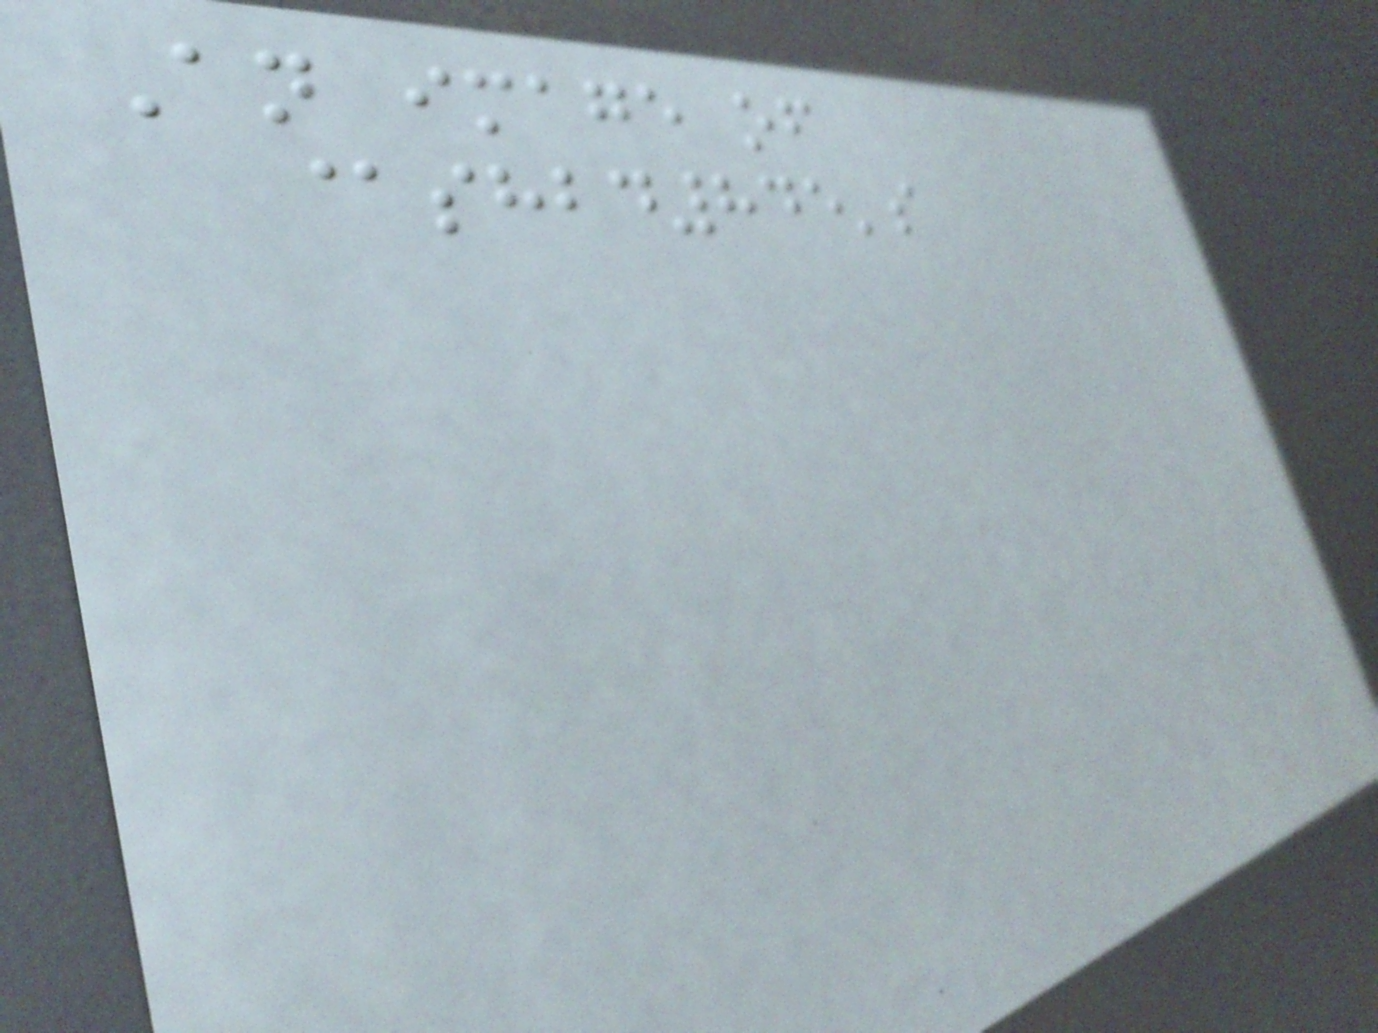An image of
@shbd845's
